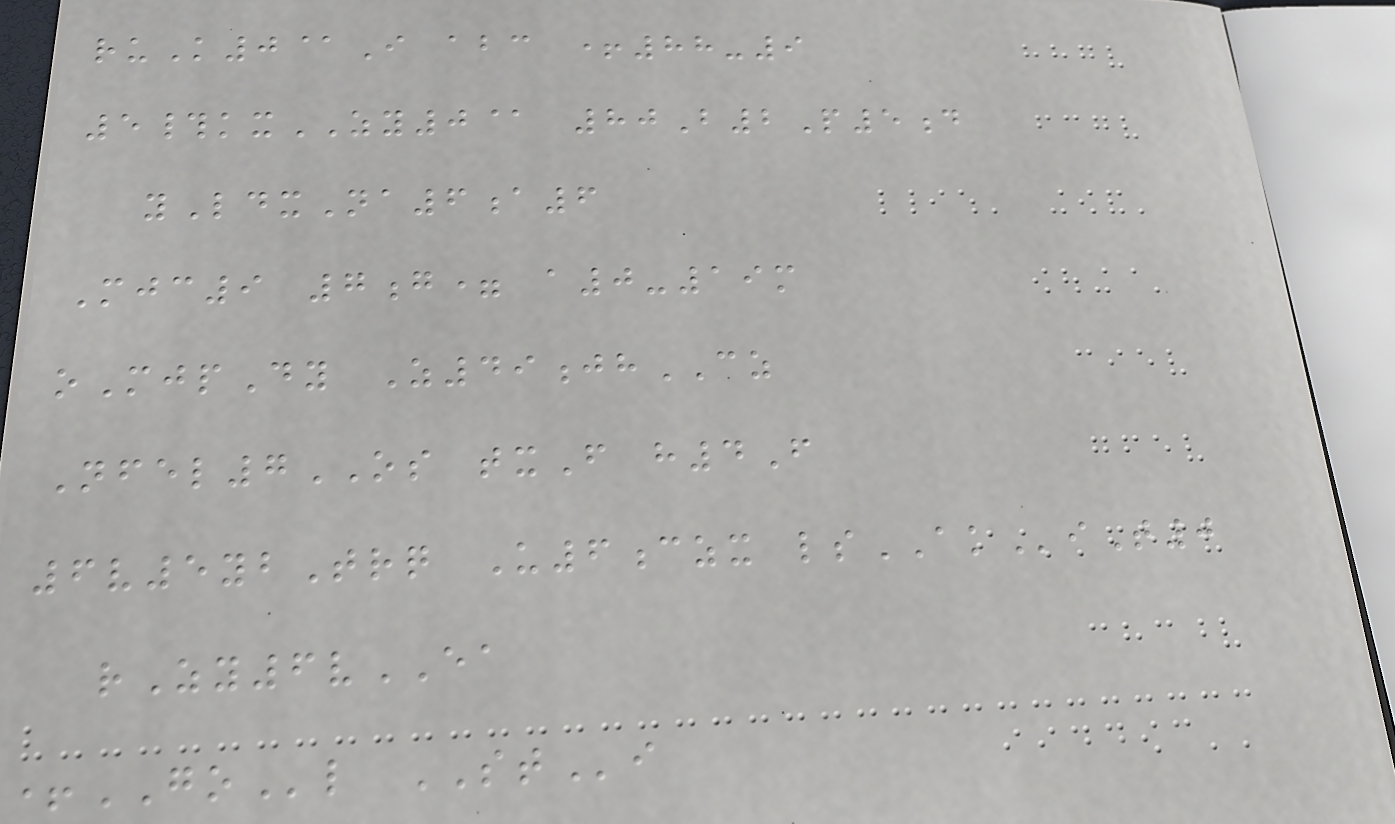ruK0@I abc +88-9
5#kxZY0@ 80B2P5d
yLdxNa6a6
Mjc9 7g= a0-19m
oMjpDy Z49jhCZ
Nfel7OS txF h4F
6v5ybTrq U6czx lsAKiT0
rZy6vEA
+GOl STi
